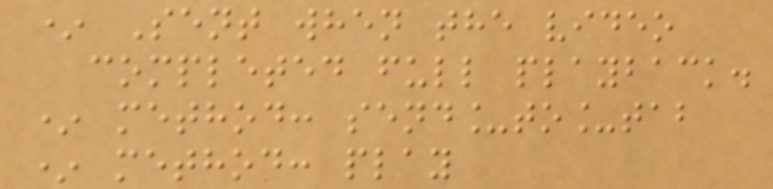* Sent when the video
completed full playback.
* method: send_to_tab
* method: play
